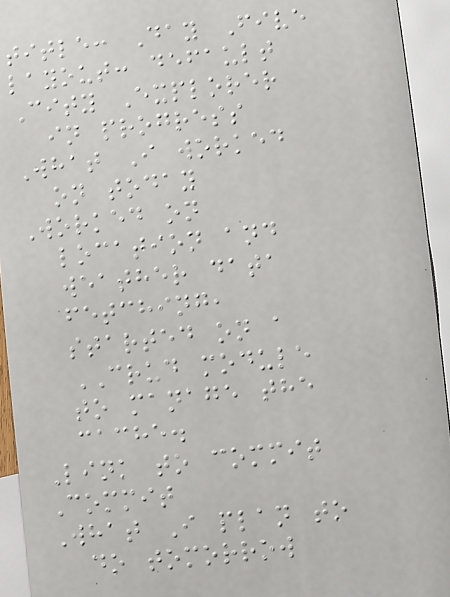title: Day Five
layout: default
City Explorer
in progress
What I worked
on today
Worked on
location and
weather data
fetching,
started on a
CRUD module
to manage the
cache.
Link to commit
Commit
What I plan to
do tomorrow
